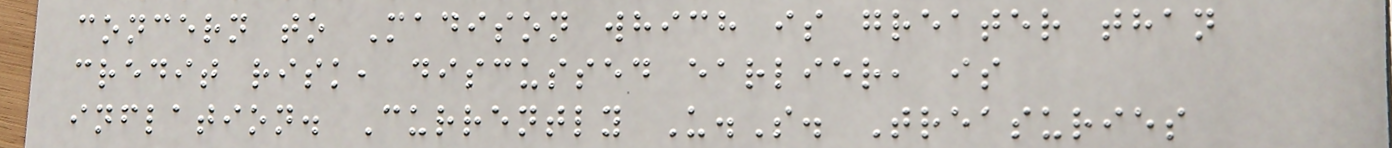concern to Madison which is greater than
credit risk, discussed earlier, is
inflation. Currently U.S. Treasuries
